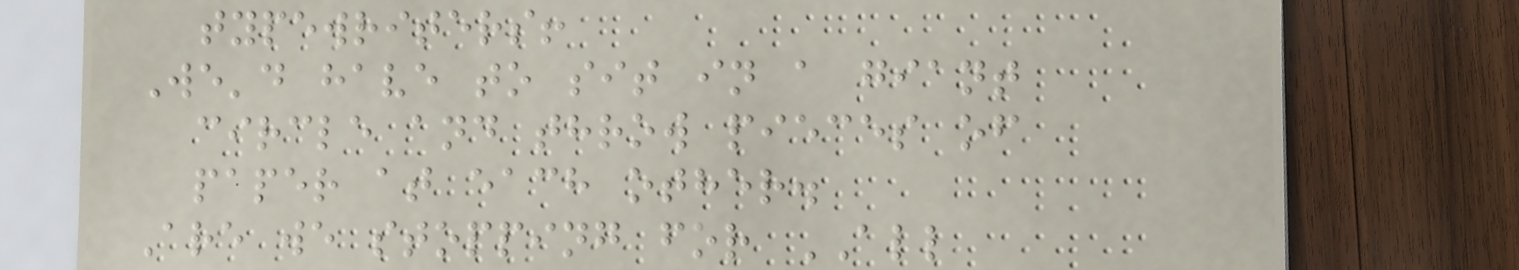typewriters!
We'd have to sit in a giant
circle and throw pieces of
paper at each other.
Are we stopping for ALL
